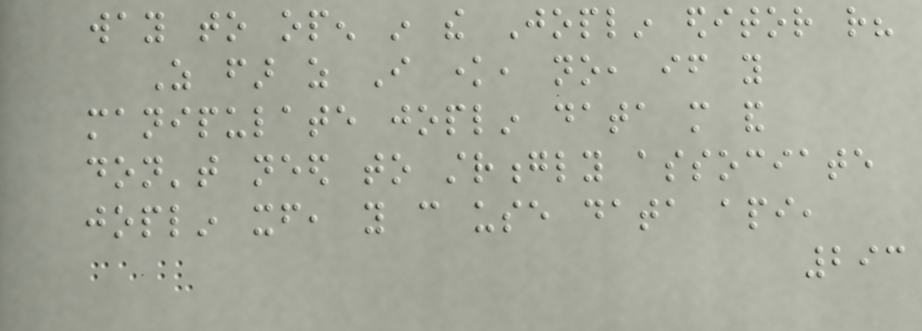way to open in the Joplin editor rather?
As far as I know, no, if you
manipulate joplin data more and
don't need to strongly associate
joplin itself, you can use data api,
293
